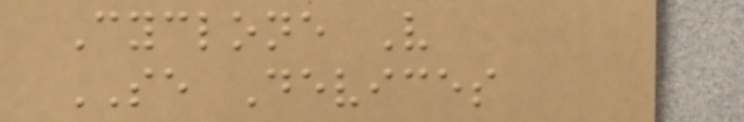Cyclone V
SE Devices
